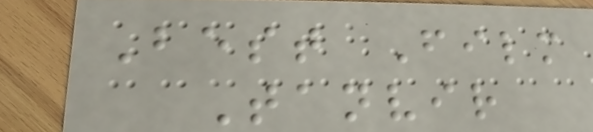Best Film
Tanvir
